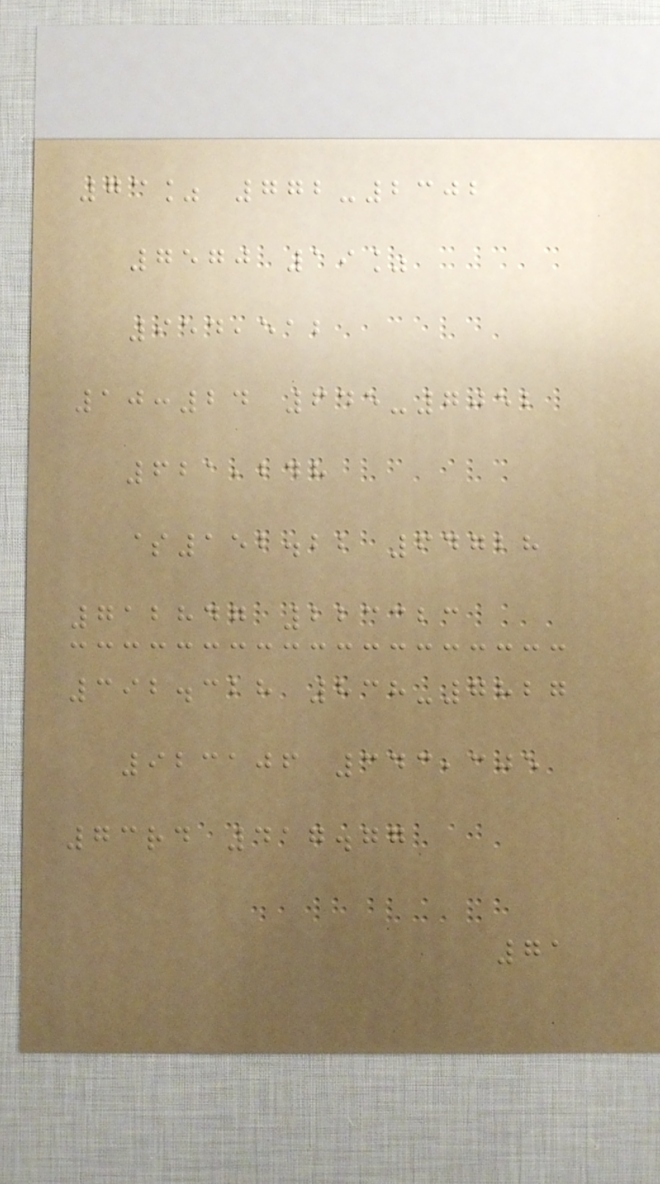73% 772-2302
7570 19%
954,512
10:24 645-7052
621,248
$152.22 64728
712847 223323
392.328 838-7827
923106 343,305
73rd 417.77
71
